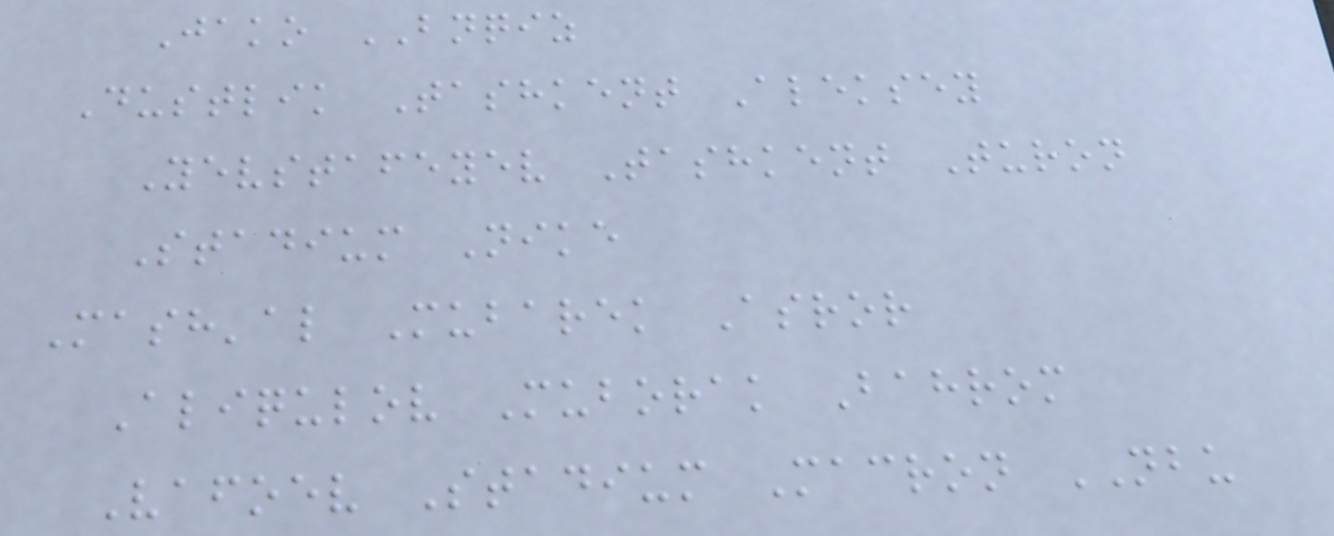Jako BNQIZ
Dustlik Tashkent Aleksey
Yevstafeyev Tashkent Turon
Stadium Nike
Mash'al Mubarek Asror
Aliqulov Muborak Bahrom
Vafoev Stadium Macron NBU
